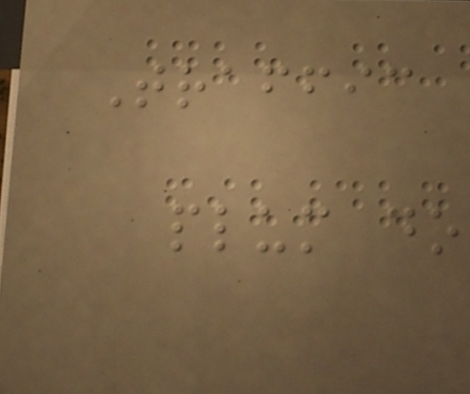Traffic
plum do
